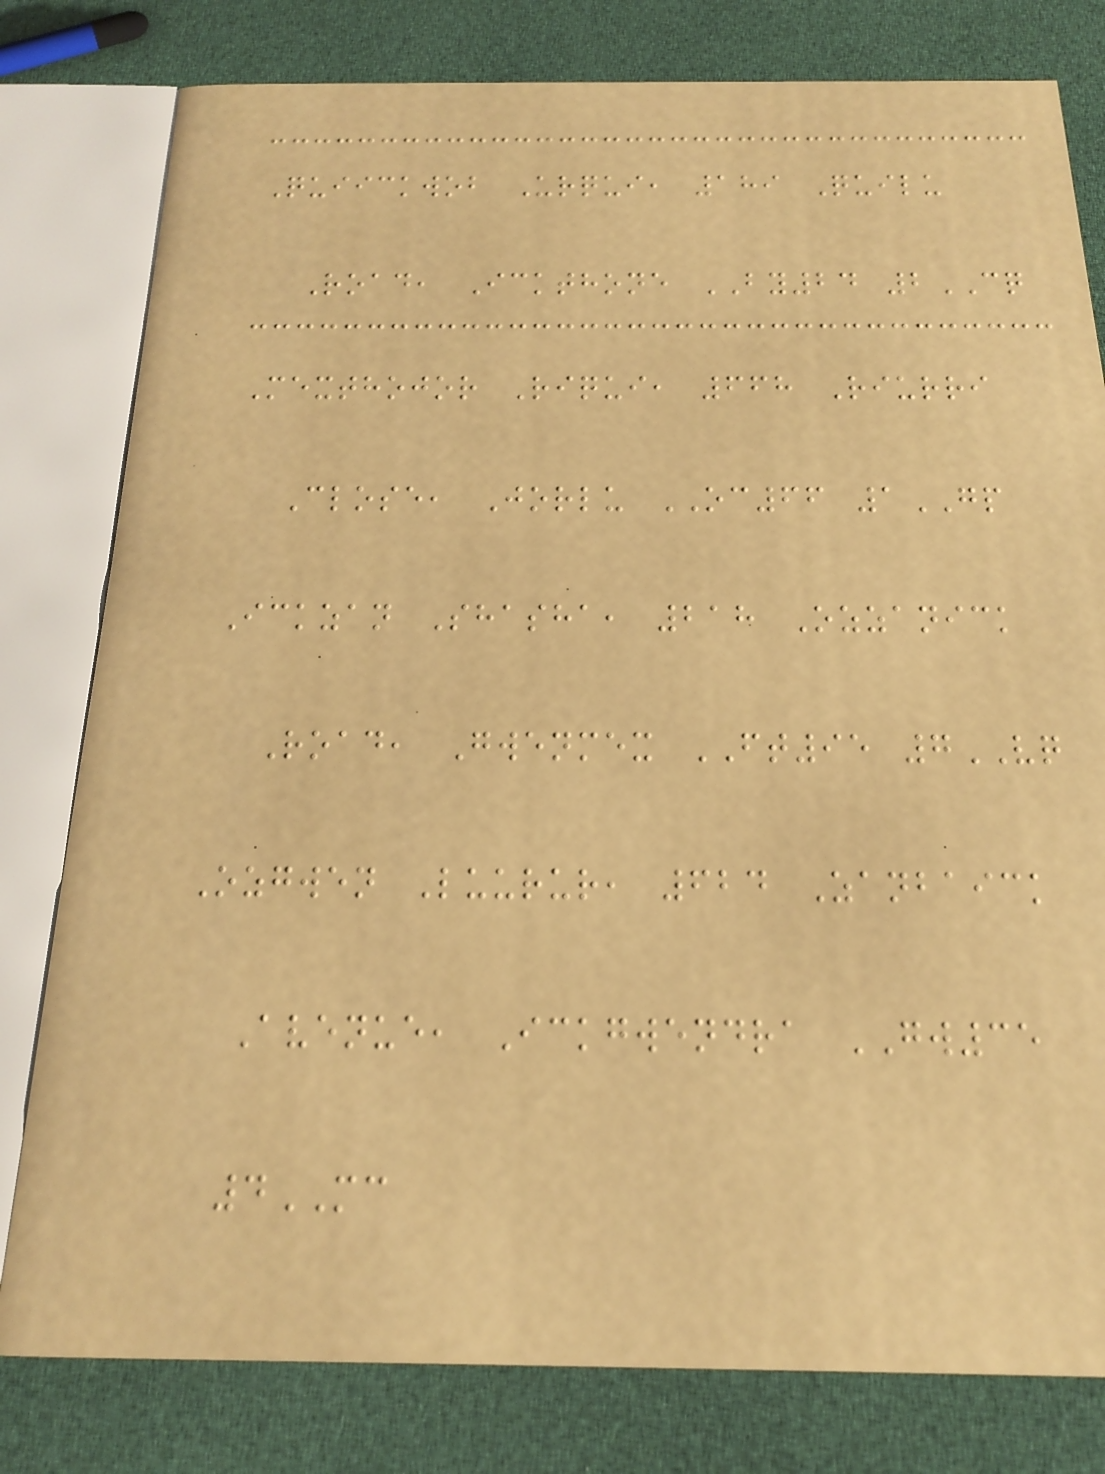Quiickwob Urqui, 189 Quilu
Road, Ickthone BY24 2CQ
Mexthojor Riqui, 668 Riurri
Close, Jorlu OC66 1GP
Ickzan Shasha, 218 Ozzanick
Road, Gwenmex FT95 7VQ
Ozgwen Luurur, 624 Zanbaick
Avenue, Ickgwendra GW35
4MC
